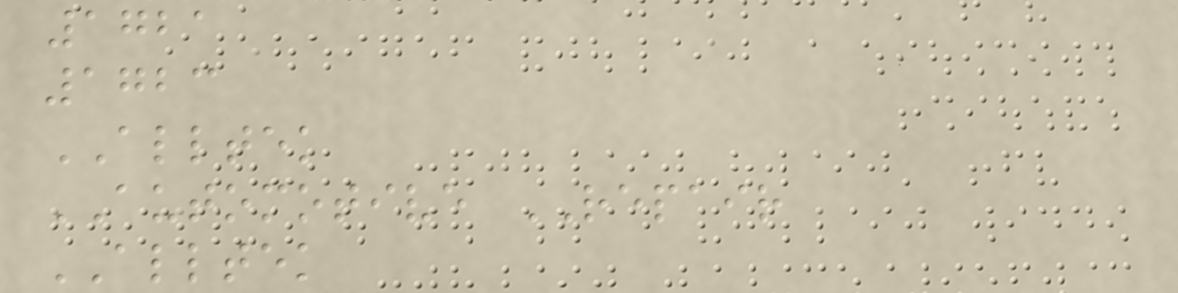1721
1723
ALLTEK
AUTOMOTIVE REPAIR
ALLTEK
